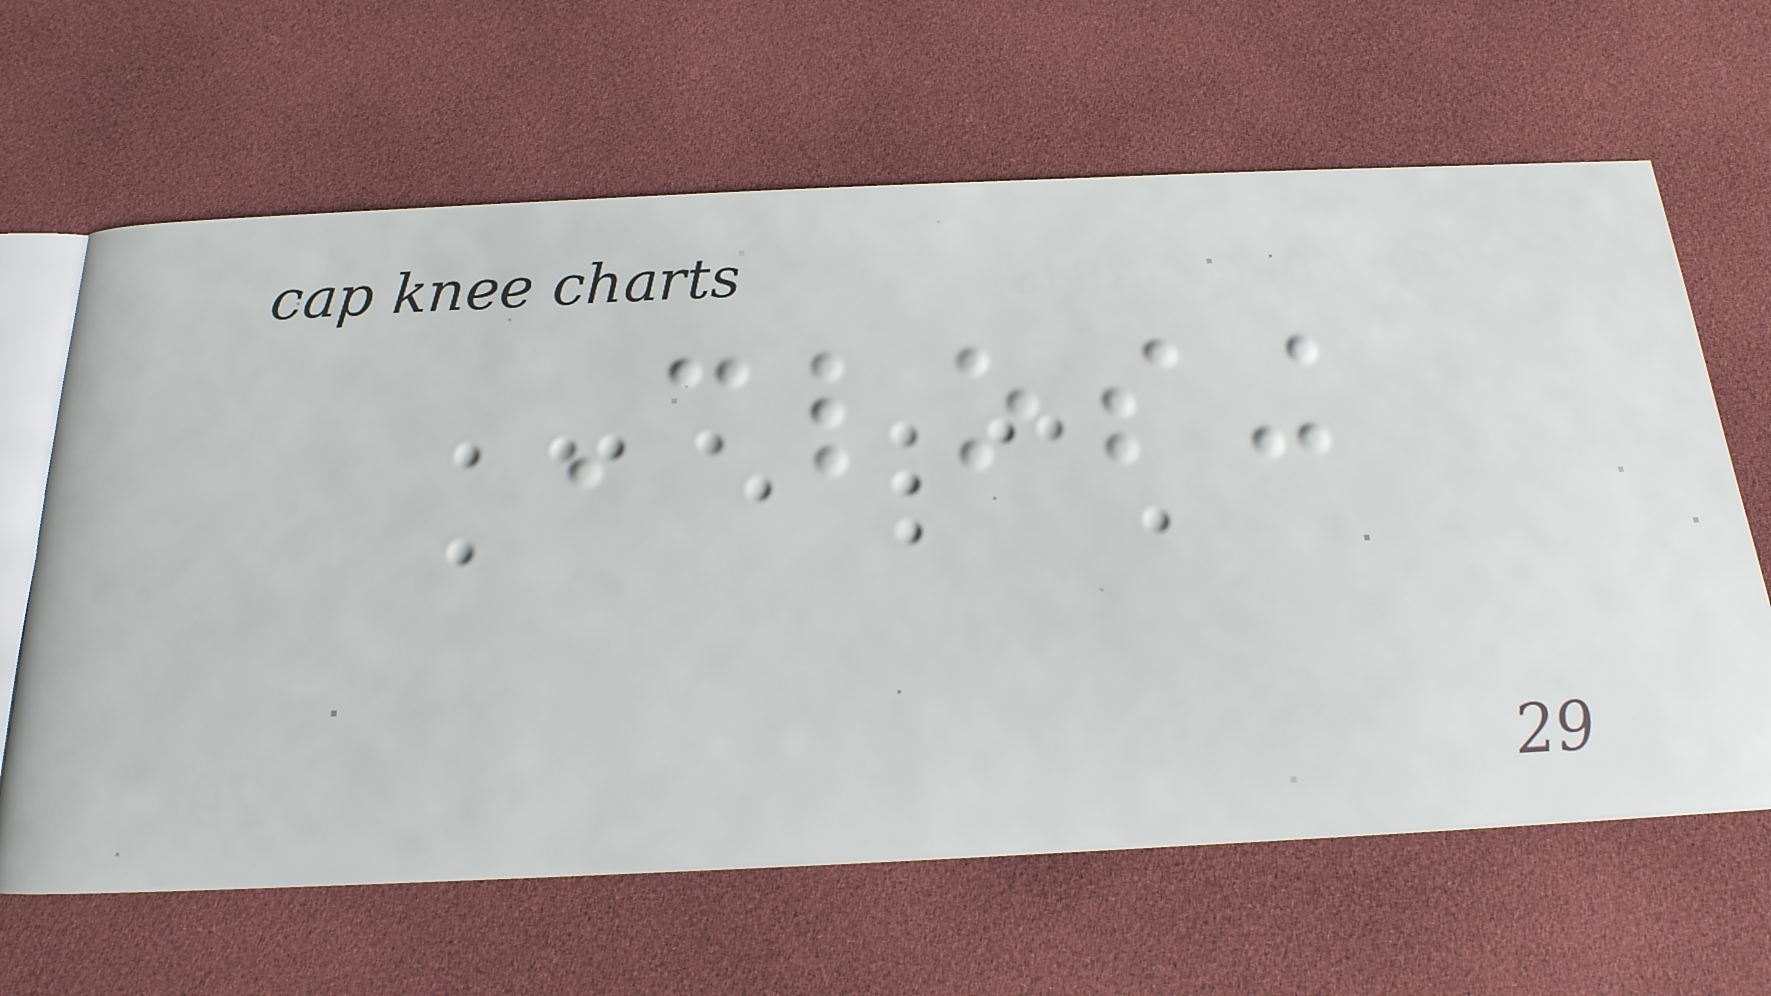Closing
